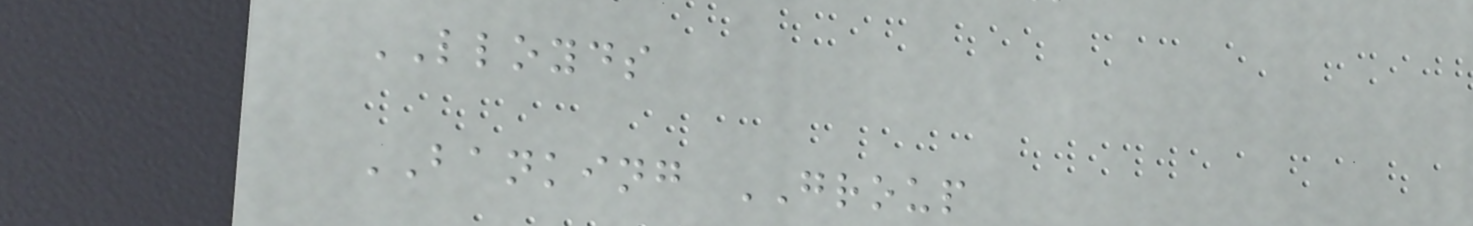LLOYDS
BANKING GROUP
